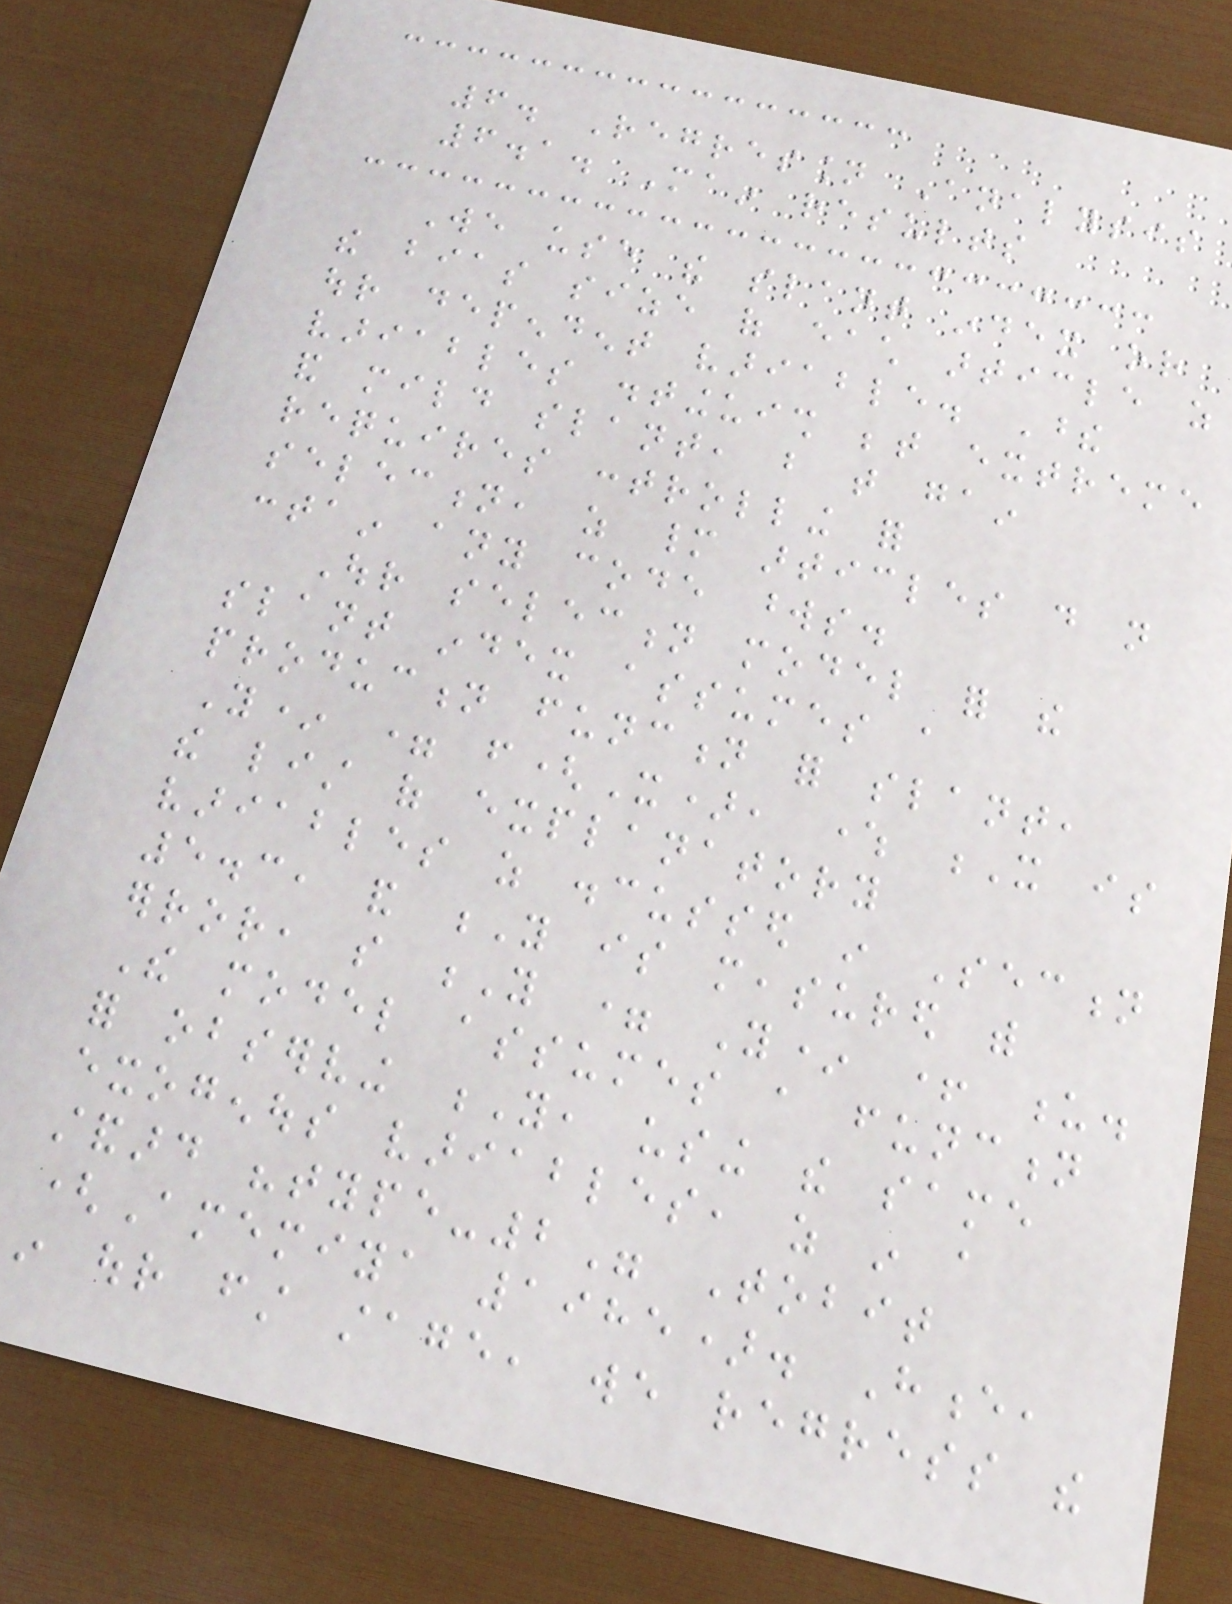6. Regression Analysis
6.1. Main results
We use the slant index or
the bias size of each article as
our dependent variable. These
variables distinguish between extreme
and mild slant, but that gain
requires controlling for
selection, as many articles do not
contain any code words.
Our selection model for the
slant index assumes a
production function for slant,
Y* = f(X), where X is
the list of explanatory
variables as discussed in Section
5.3, and Y is measured with
error, so Y = Y* + u.
The model assumes a function
for observing Y, using the same
exogenous variables, as in a
standard "type-2" Tobit
(Amemiya 1985). Hence,
in our first stage, we regress the
